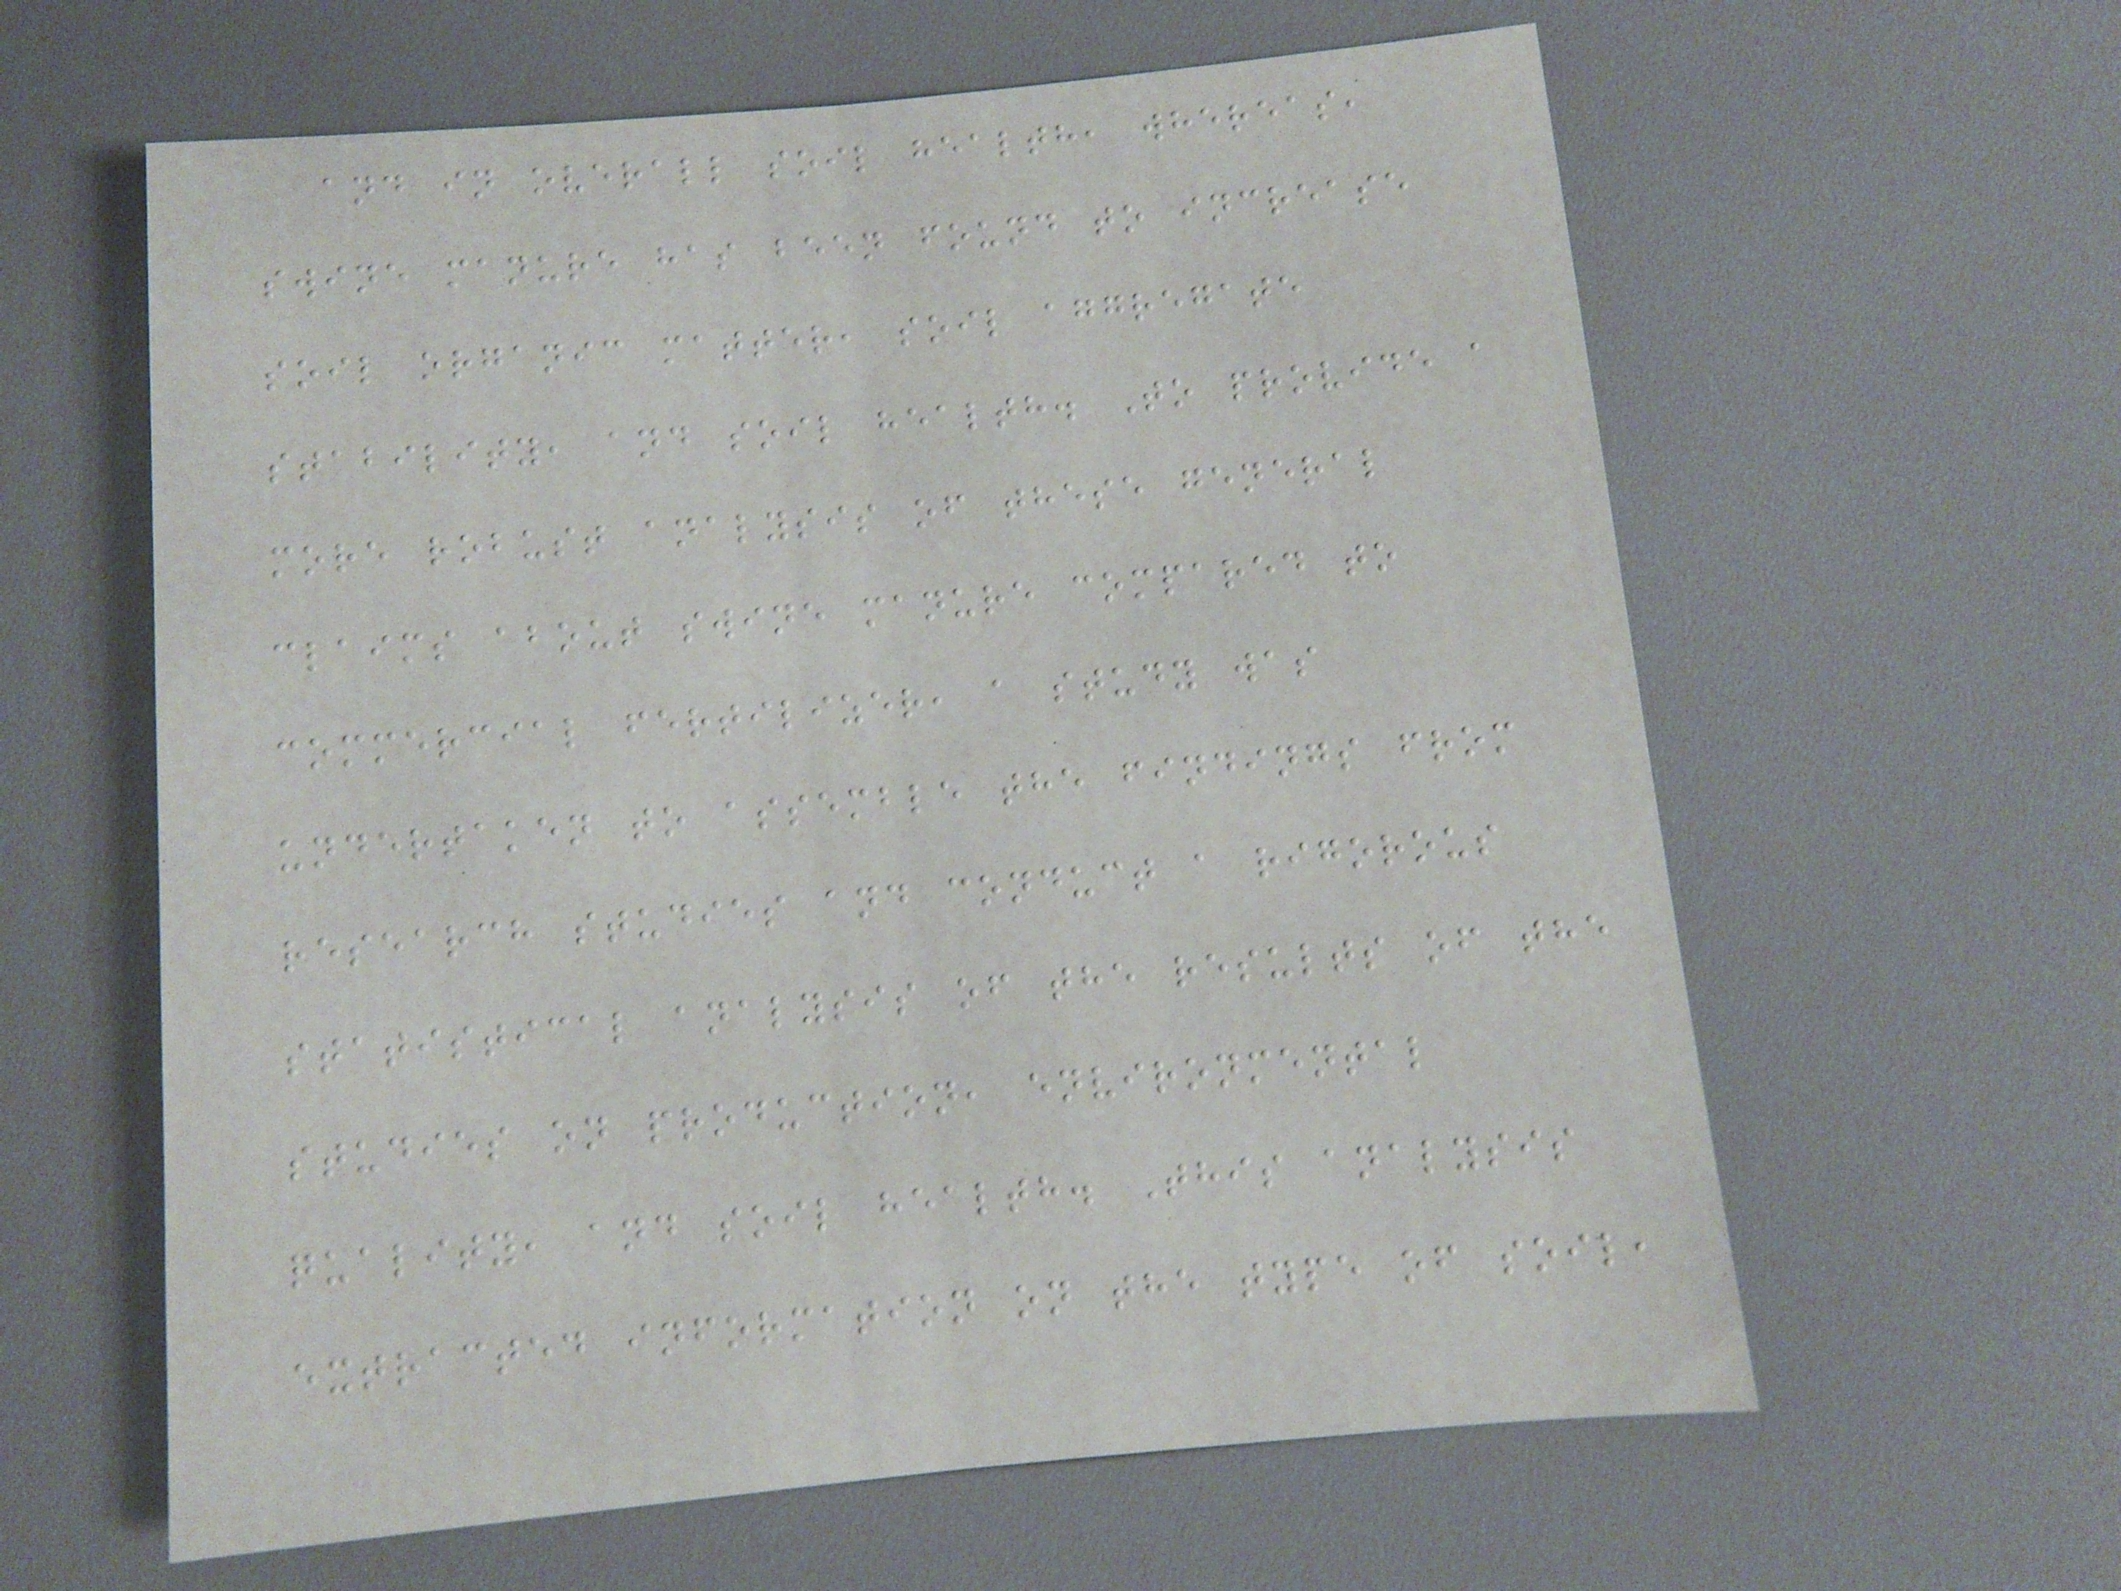and in overall soil health, whereas,
swine manure has been found to increase
soil organic matter, soil aggregate
stability, and soil health. To provide a
more robust analysis of these general
claims about swine manure compared to
commercial fertilizer, a study was
undertaken to assemble the findings from
research studies and conduct a rigorous
statistical analysis of the results of the
studies on production, environmental
quality, and soil health. This analysis
extracted information on the type of soil,
